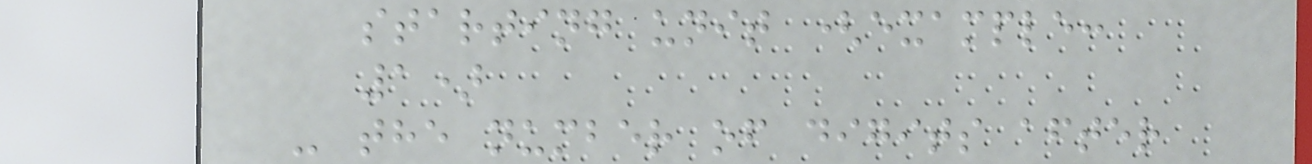starting unit (example:
1)
- the number of digits after
